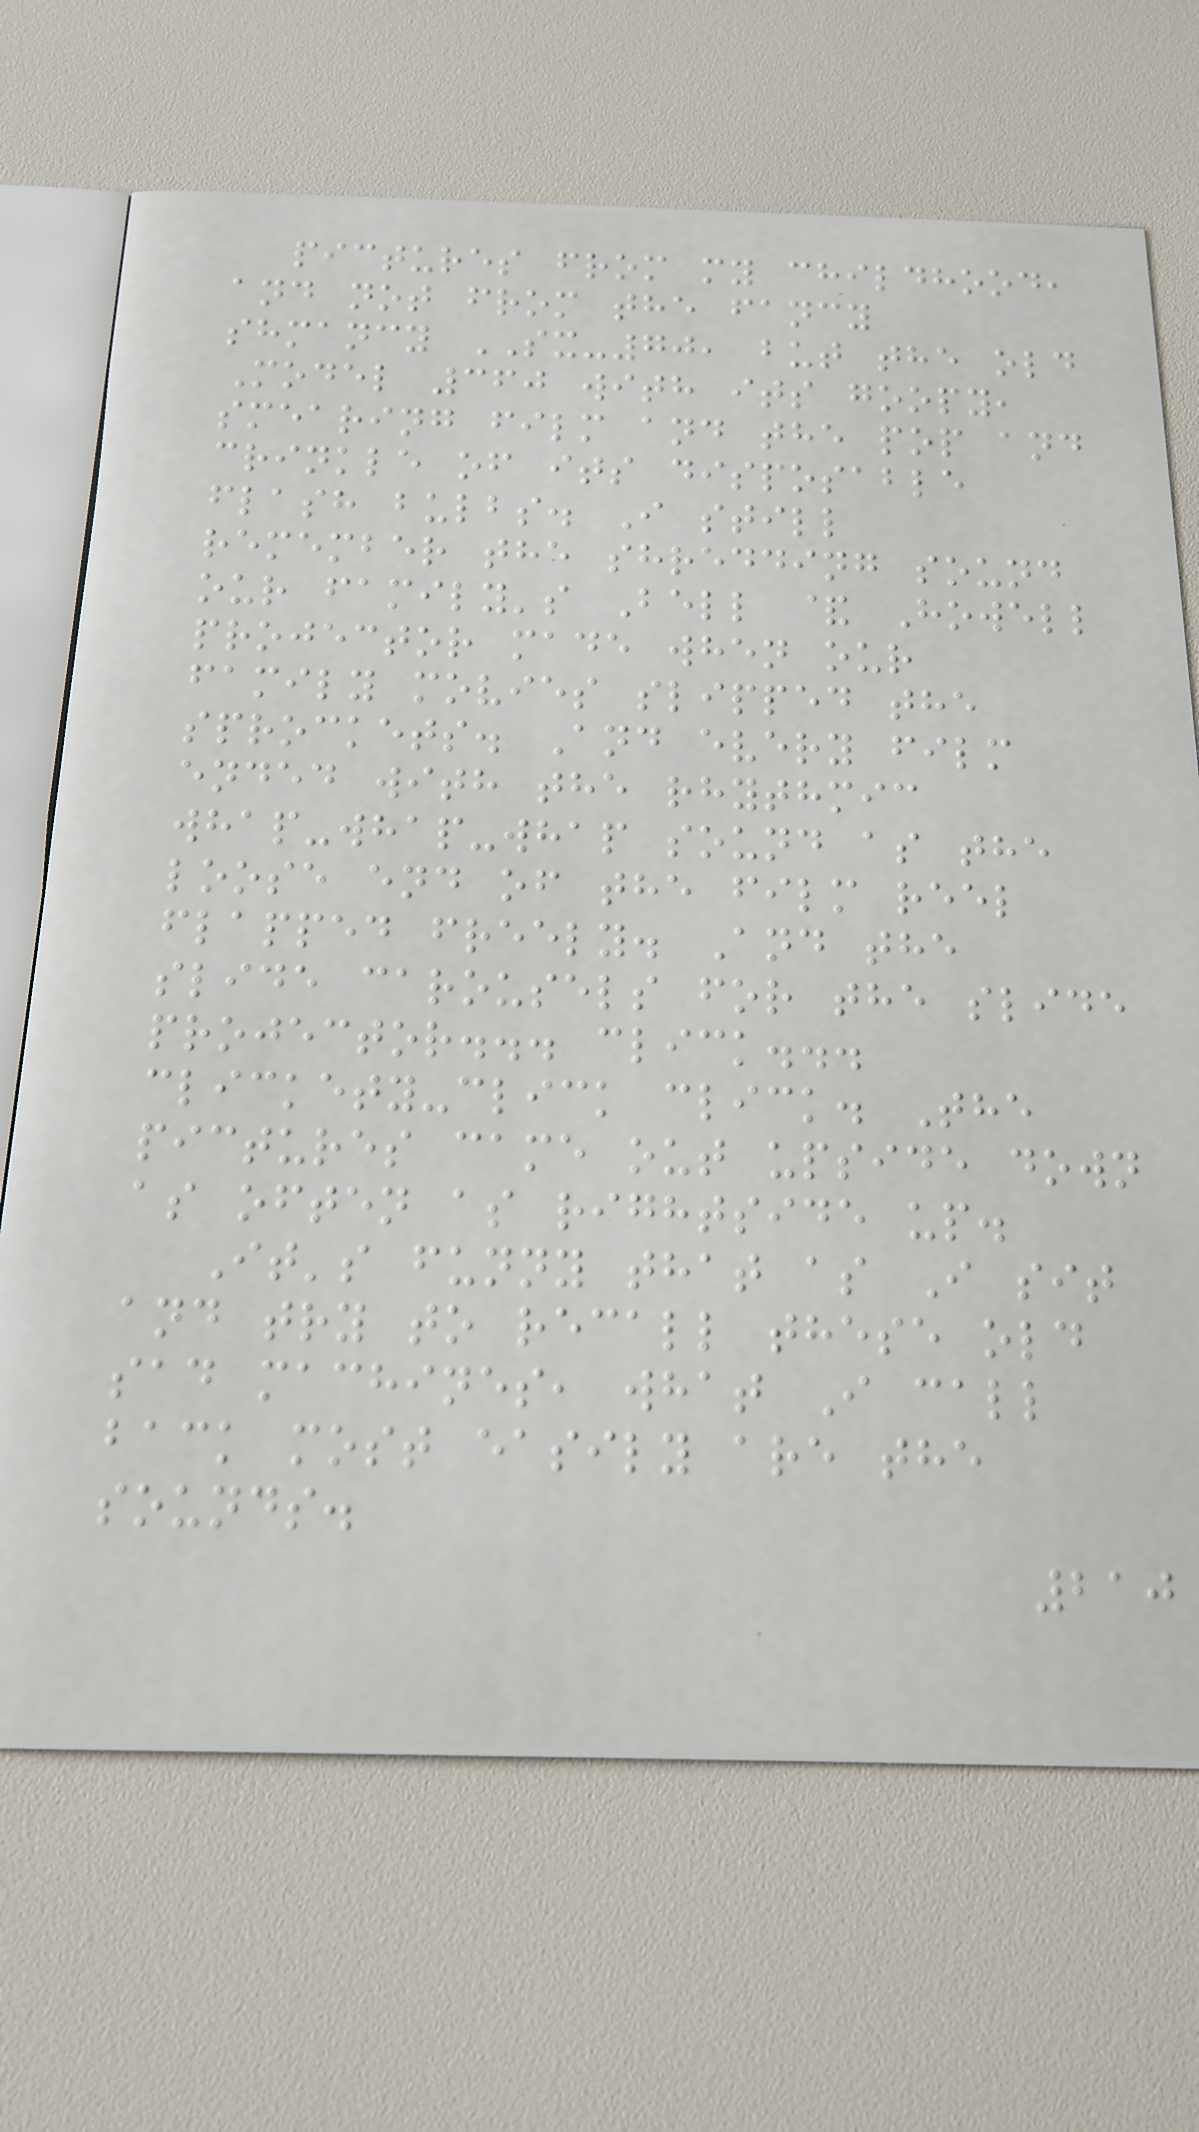pictures from my childhood,
and not from the fancy
shmancy SX-70, but the old
Model 360 with its goopy,
smearing film and the pop and
crinkle of its disposable
flash bulbs. I still
remember the shredding sound
our family's Bell & Howell
projector made when our
family movies slipped the
sprockets. And every film
ended with the rhythmic
whap-whap-whap sound as the
loose end of the film reel
flapped freely. And the
slide carousels for the slide
projector... click...
clickety-click click. The
pictures came out upside down
as often as rightside up.
It's funny that as I sit
and try to recall these old
sad machines, what I call
back most easily are the
sounds.
210
